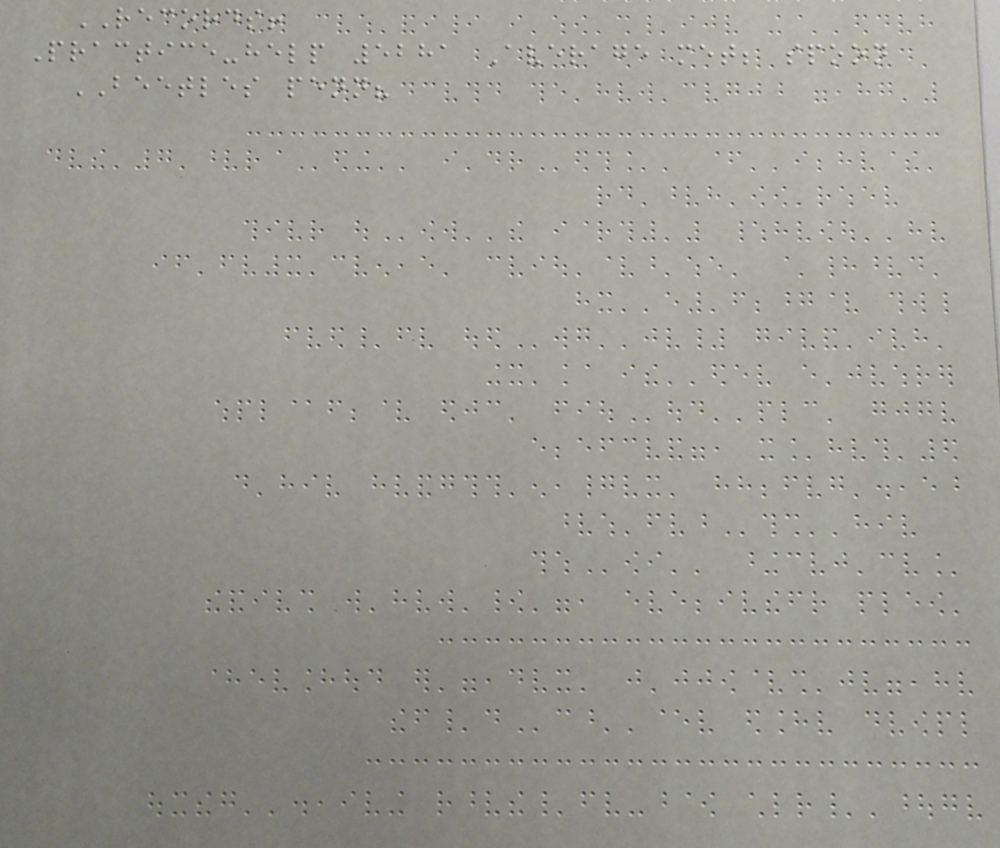RECORDS!
Practice-help 5281 Average met; spoon
BEETLES penn?
